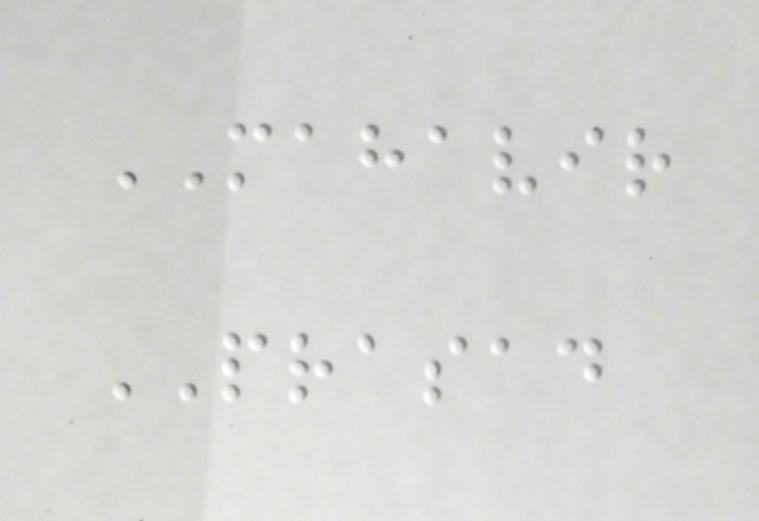MAHAVIR
PRASAD
